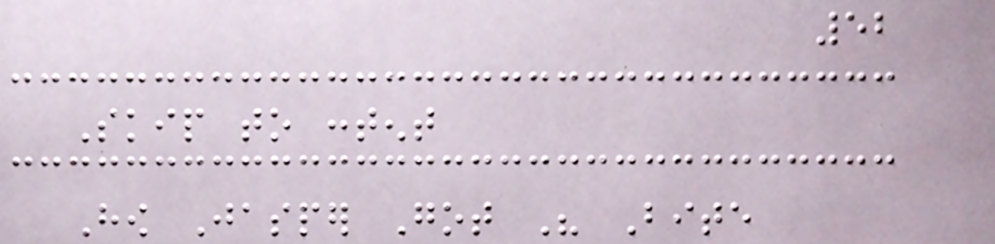52
Skip to content
How Jasper Got His Bite
